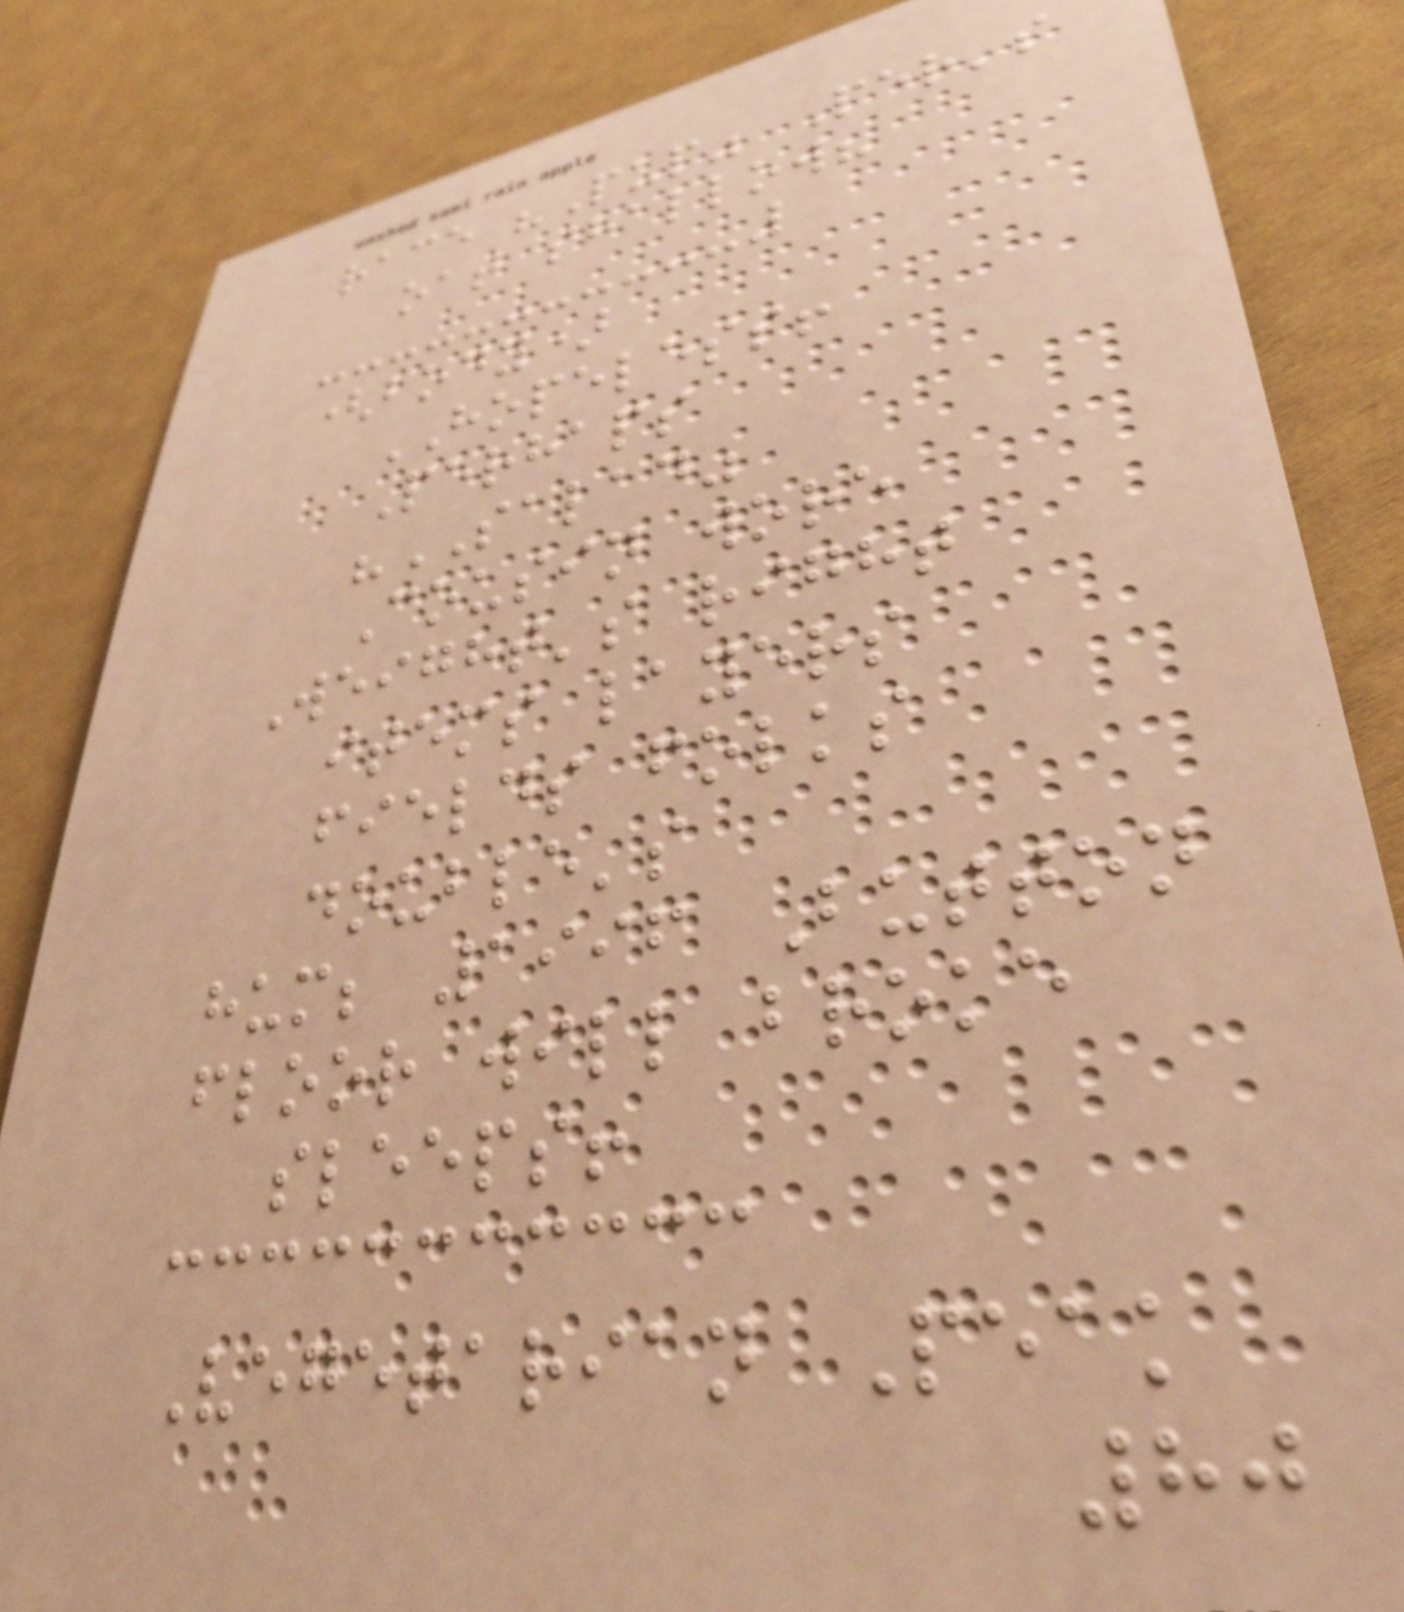race "Pup" Per's
oat shallow?
(body)
HOPELESS!
Perhaps
"SALAD"
Cousin wore
Weight's right
items layers
fields folks
double's
hum; 1996 Button
floor will broke
sleeps!
Vegetarian Peak
80
